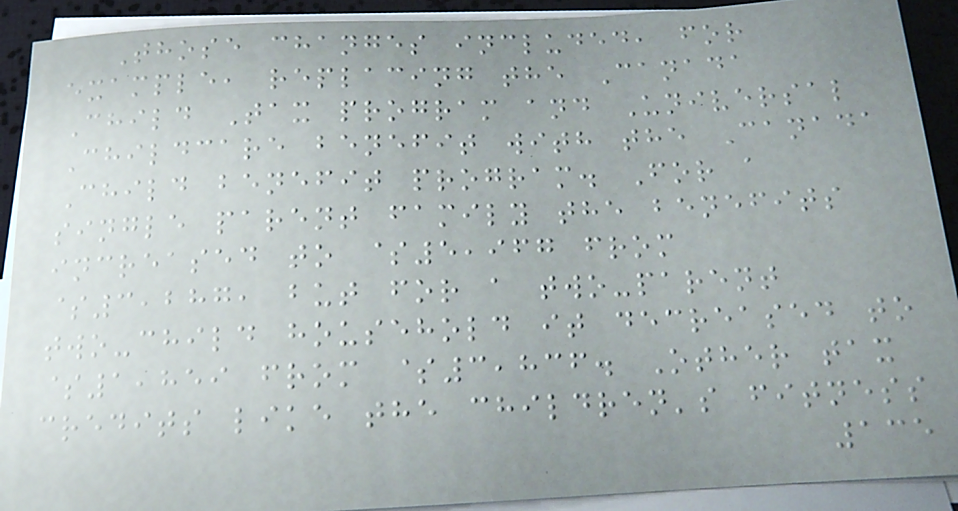Those changes included, for
example, replacing the Canada
Child Tax program and Universal
Childcare benefit with the Canada
Child benefit program. For a
single parent family the benefits
increased to $5,967 from
$3,287, but for a two-parent
two-child household it decreased to
$1,859 from $3,836. Other tax
credits like the children's fitness
135
